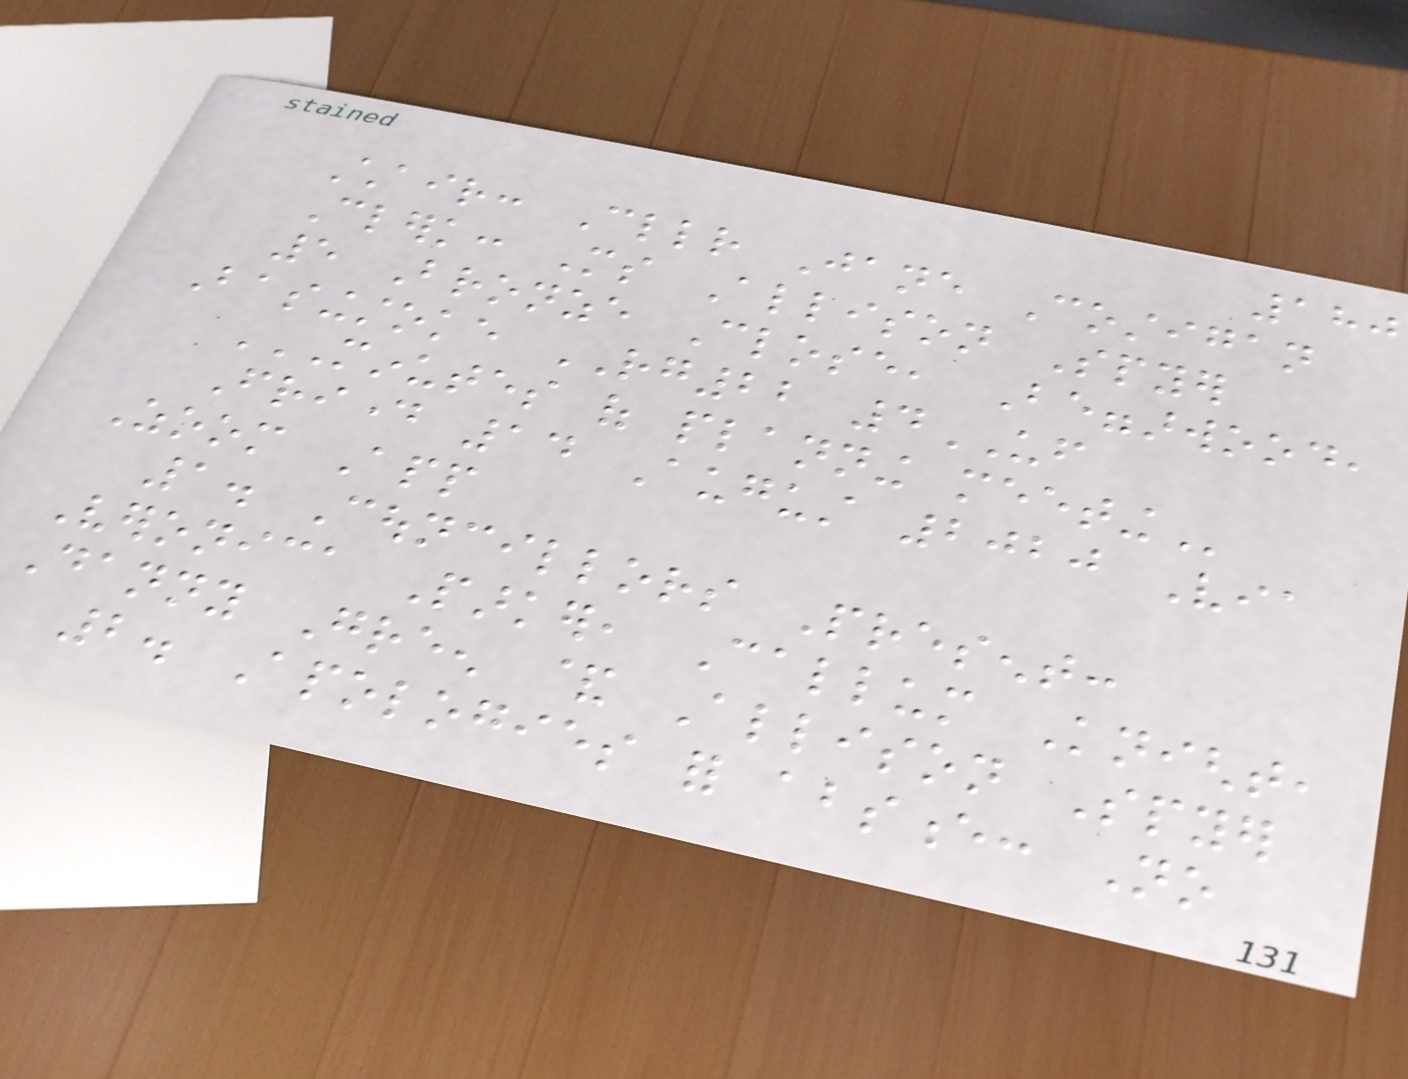180
Chair: Cllr Jane Costigan
Clerk: Ms Allison Spyer
5 Bronze Close, Beggarwood,
Basingstoke RG22 4UF
MINUTES OF PLANNING MEETING
Friday 14 August 2020 Via
Zoom App
1. Councillors Present:
Veronica Parker, Callum Knight,
Danny Green & Allison Spyer
2. Apologies for absence: No
